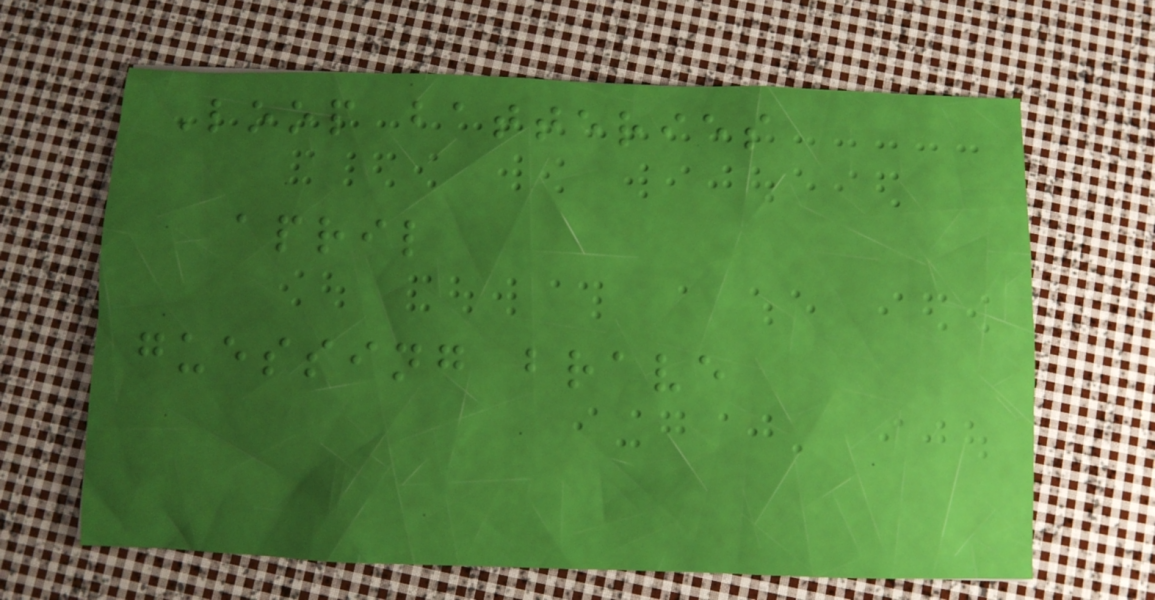Loop batteries
april
guessing brave
